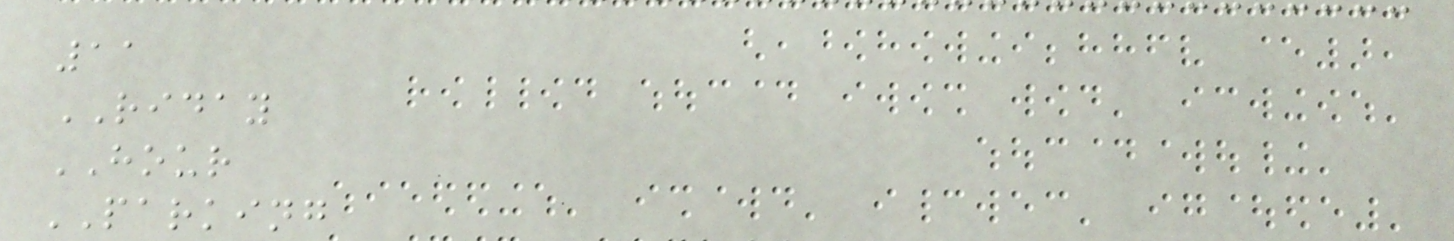11
RIDAY
HOUR
PARKING
